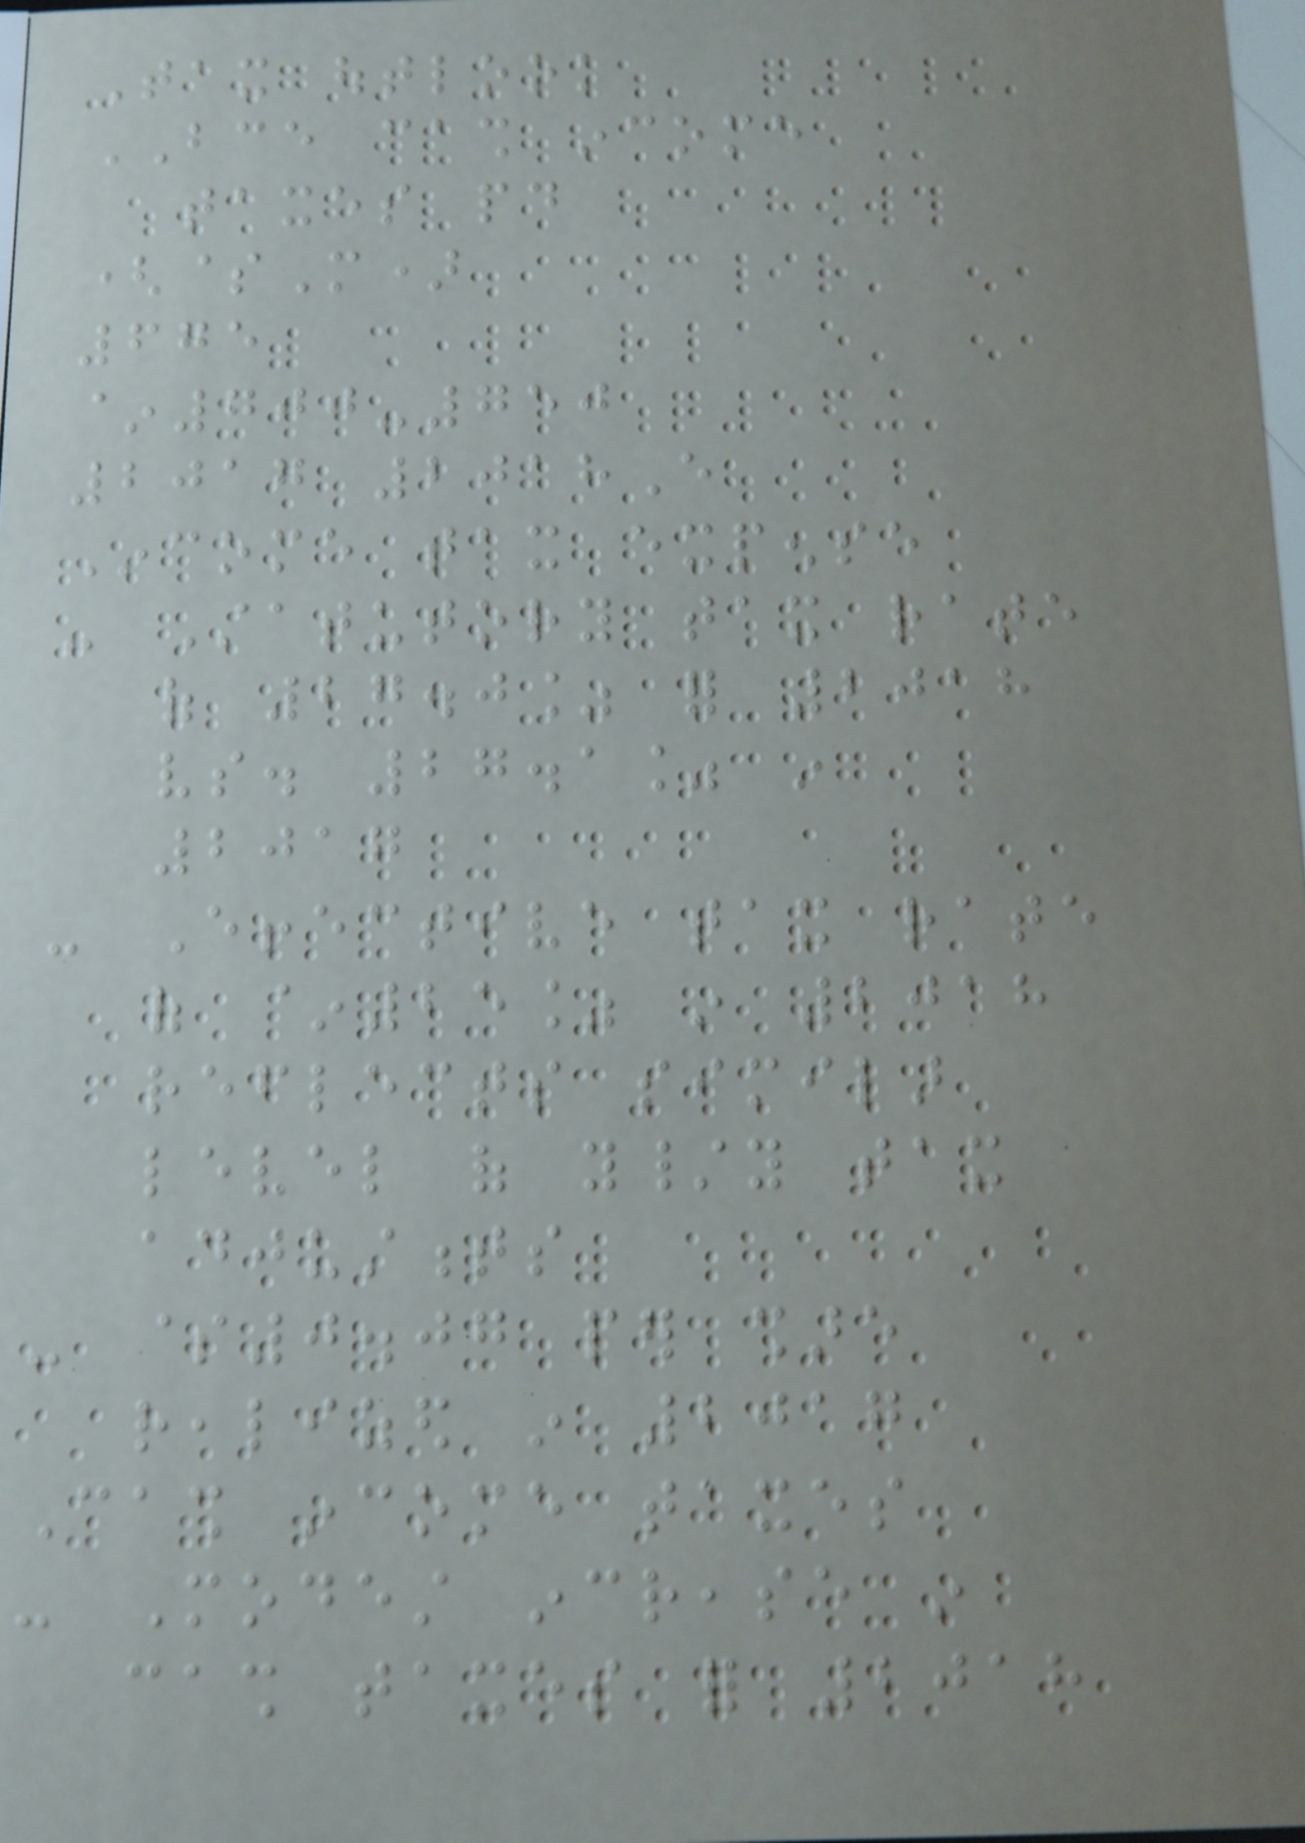Tax outlook
BCE cash income
taxes paid
($M)
675
~700-750
2017 2018E
Income tax expense
- Statutory tax rate
of 27.0% for 2018
vs. 27.1% in
2017
- Effective tax rate
of ~25% in 2018
reflects similar
level of y/y tax
adjustments
- $0.07 per share
realized in 2017
Cash income taxes
- Modest increase in
cash taxes for 2018
